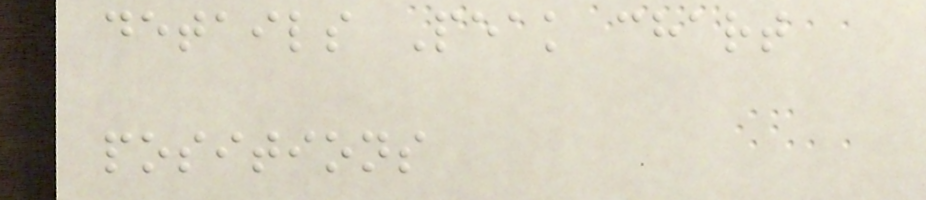details Peak chart
positions
